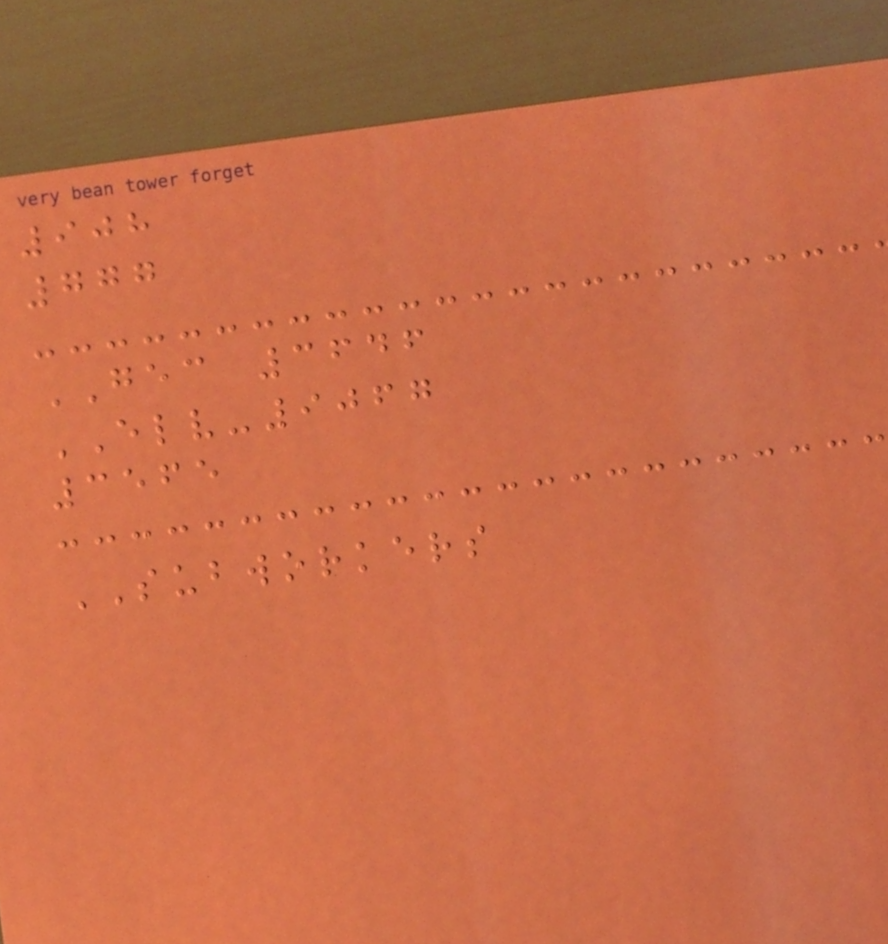908
777
GEC 3646
ELV-9067
3565
SUBWORKERS
